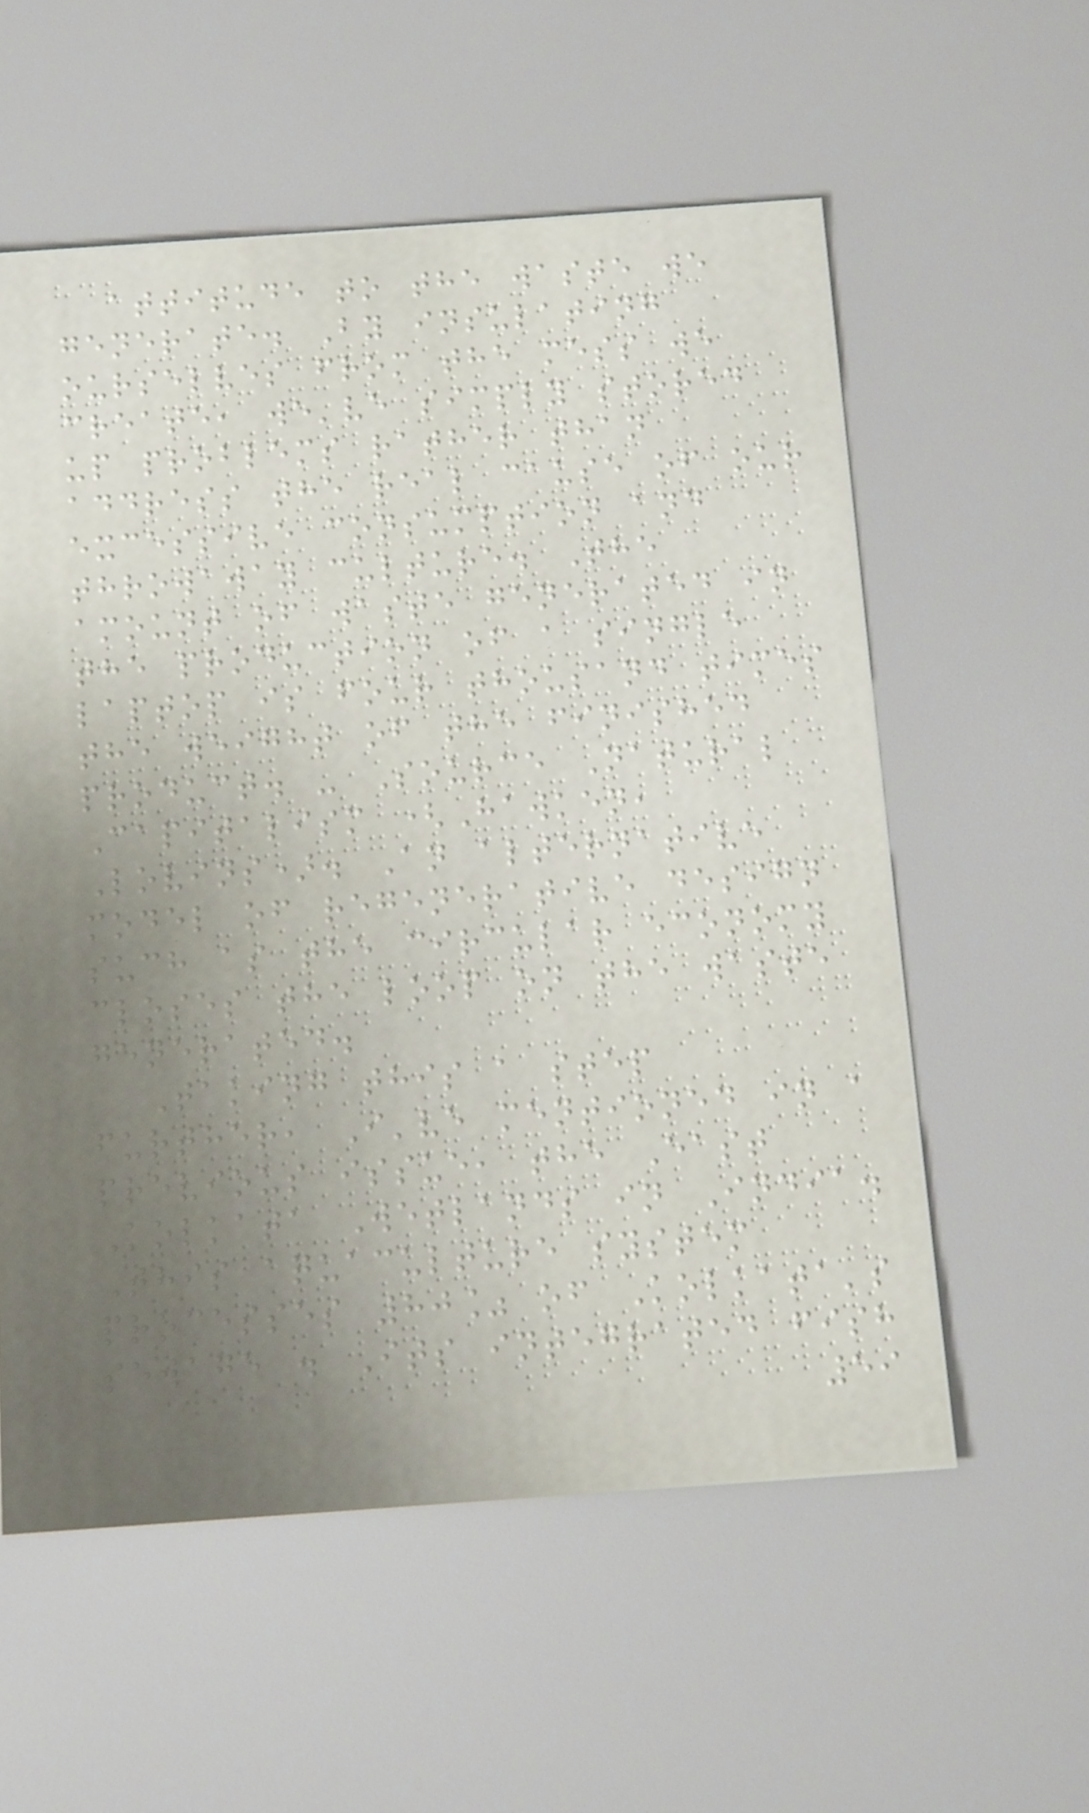attitude to the waste we
generate. By insulating
ourselves from the mess we
create, we've simply stored
up problems rather than
address the real cause of our
excessive consumption and
throwaway culture. The
amount of waste generated in
the production of a single
laptop is four thousand times
the weight of the finished
product. - Source Natural
Capitalism (Hawken,
Lovins). An alternative
model of regenerative design
such as the circular economy
closes the loop on the waste
generated.
Taking this a step
further, I've mentioned in a
previous issue, the East
Kolkata Wetlands in India.
This aquaculture system
processes 80% of Kolkata's
sewage . Its integrated fish
59
